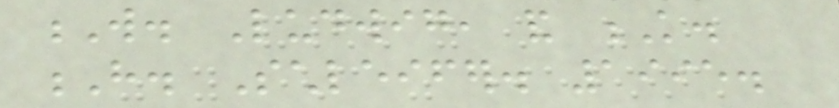W. Ludwig, and K.
H. Schleifer. 1995.
